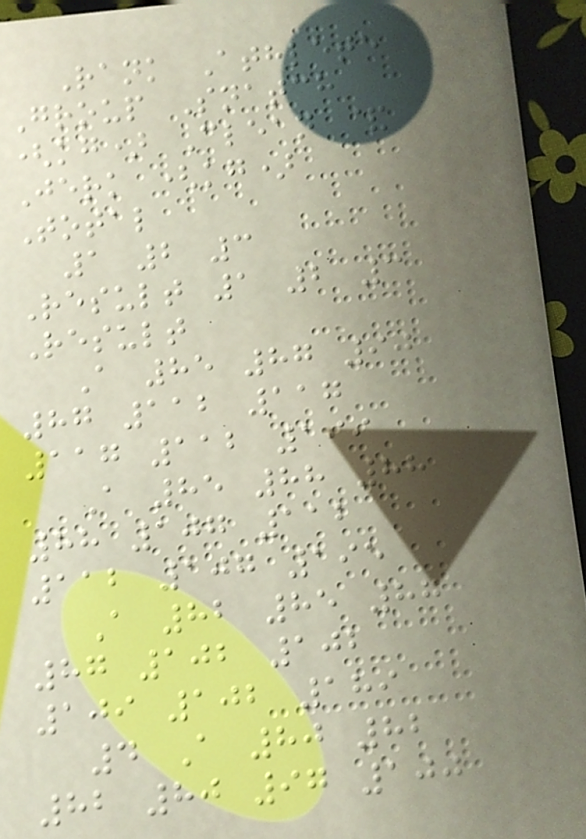Rank Athlete
Group Snatch
(kg) Clean &
Jerk (kg)
Total
1 2 3
Result 1 2 3
Result
A 85 87 90
87 112 117
117 112 199
A 85 88 88
88 107 112
112 107 195
A 82 85 87
87 102 102
109 102 189
4 A 80 82
82 80 97 100
